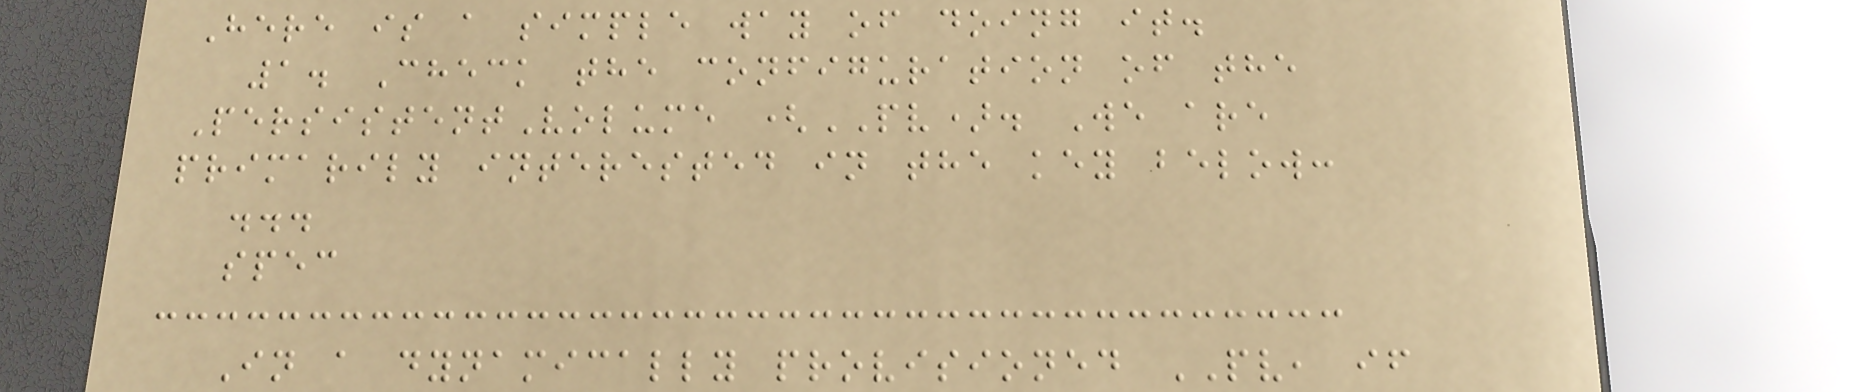Here is a simple way of doing it.
1. Check the configuration of the
PersistentVolume (PV). We are
primarily interested in the key below:
...
spec
In a dynamically provisioned PV, if
